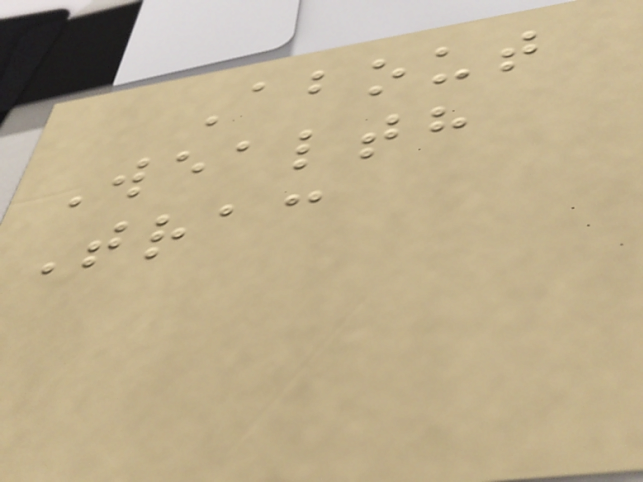About
Wealth
Trac
